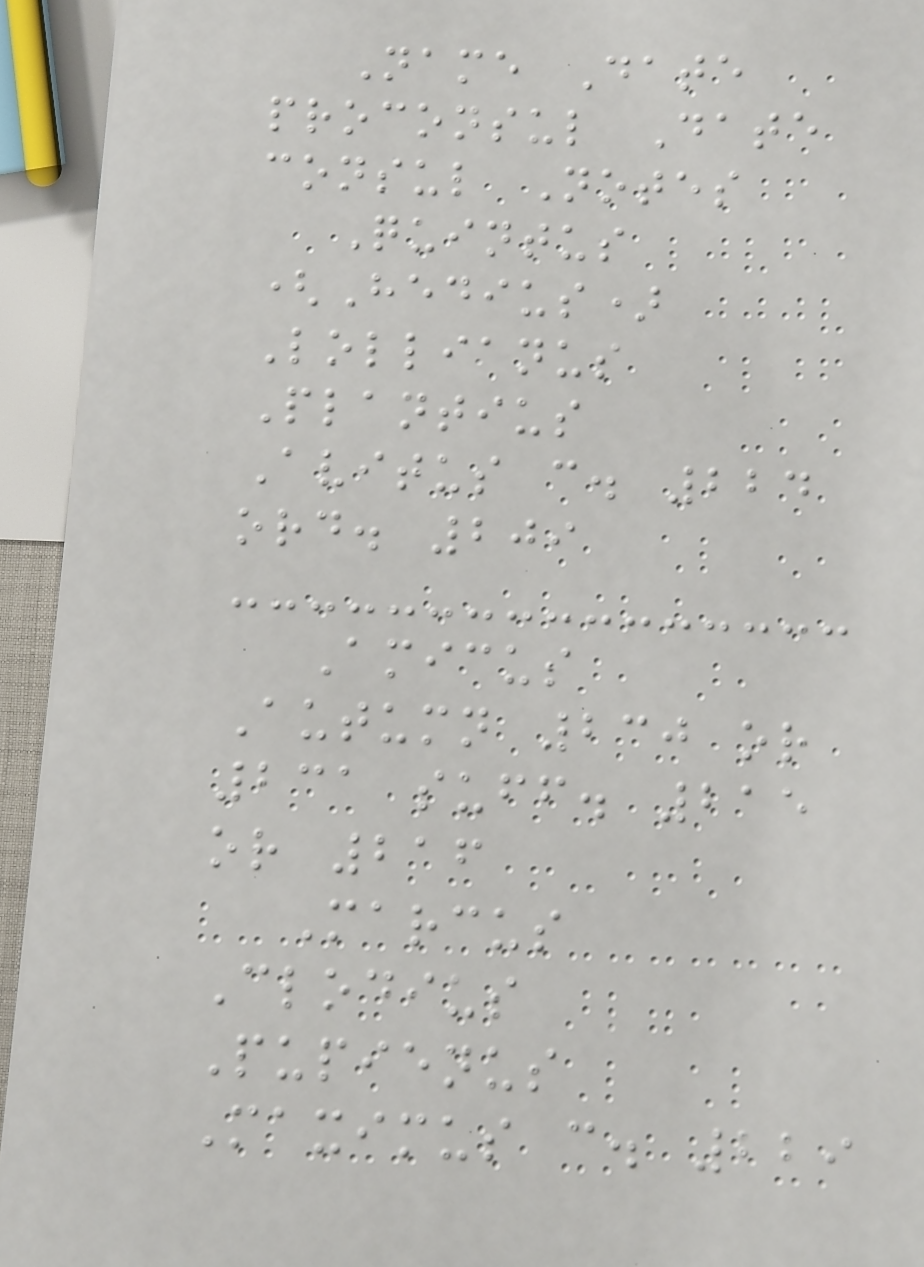Name Date
proconsul Date
consul Notes
Quintus
(Hedius)
Lollianus
Plantius
Avitus c. 224
ord. 209
Amicus
Autumn 230 or
231 suff. 215
or 216
Marcus
Clodius
Pupienus
Maximus c. 229
